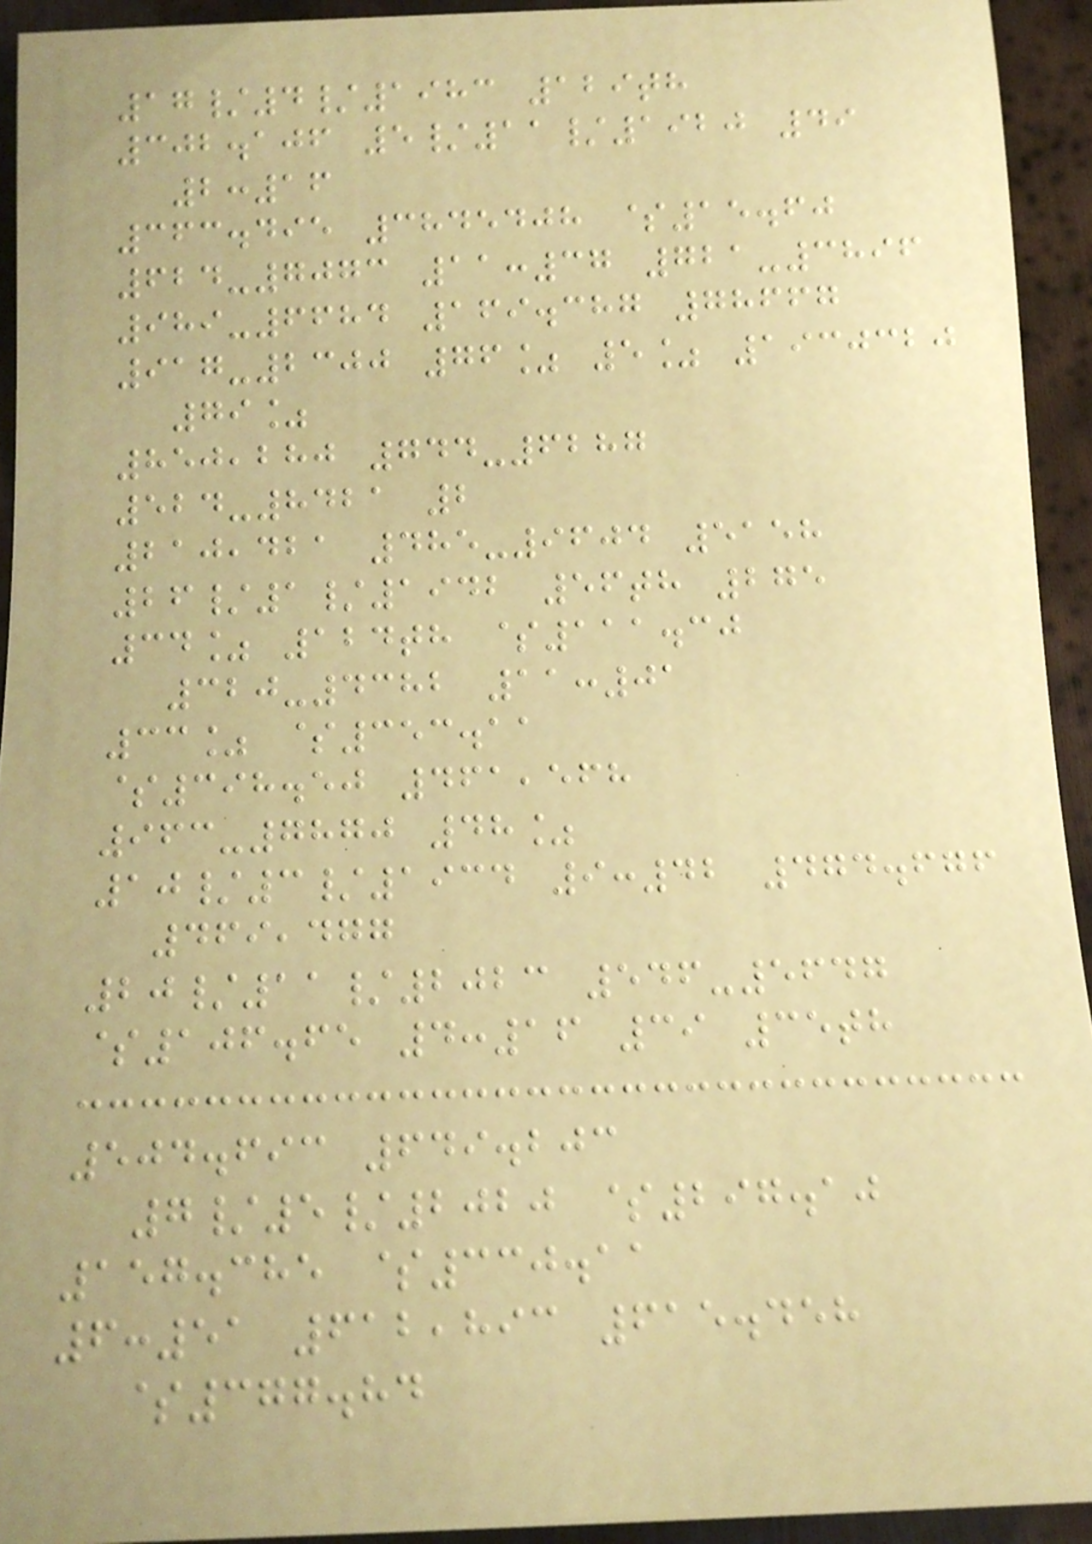17/4/1983 129th
302.106 5/11/1920 49
2:16
363.495 3845408 $15.60
624-7073 11:37 721-3896
989-6684 169.387 78667
917-2300 76% 5% 1930320
79%
850,280 744-6287
524-8421 2
210,421 485-9604 5158
26/1/1942 56th 275
34% 124th $111.30
320-4382 11:01
33% $353.11
$398.50 461,568
963-7870 48%
10/3/1934 9:42 474.676
469,477
20/11/2023 546-5647
$106.65 4:16 39 35th
504.693 649.203
7/5/2020 $297.10
157.385 $330.11
6:51 612,893 615.458
$377.84
